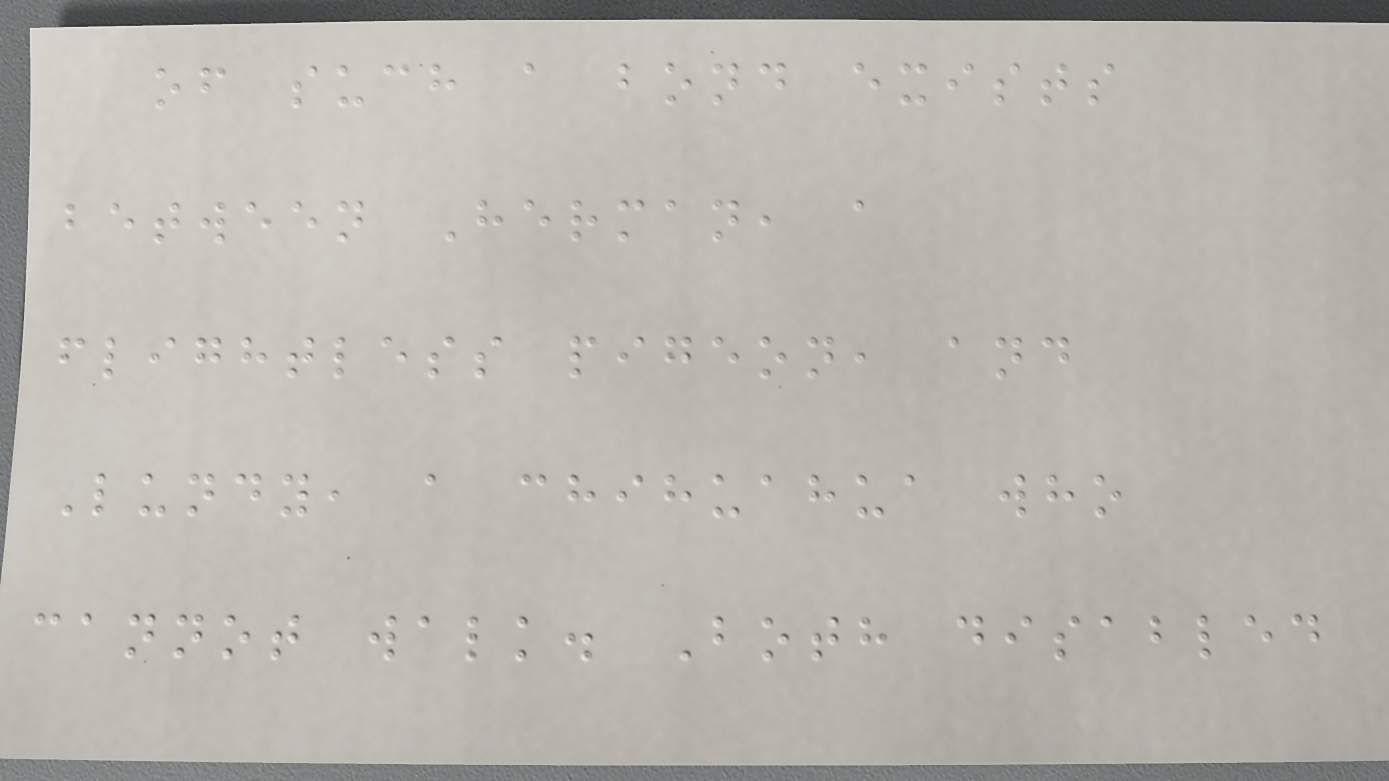of such a bond exists
between Herman, a
flightless pigeon, and
Lundy, a chihuahua who
cannot walk. Both disabled
